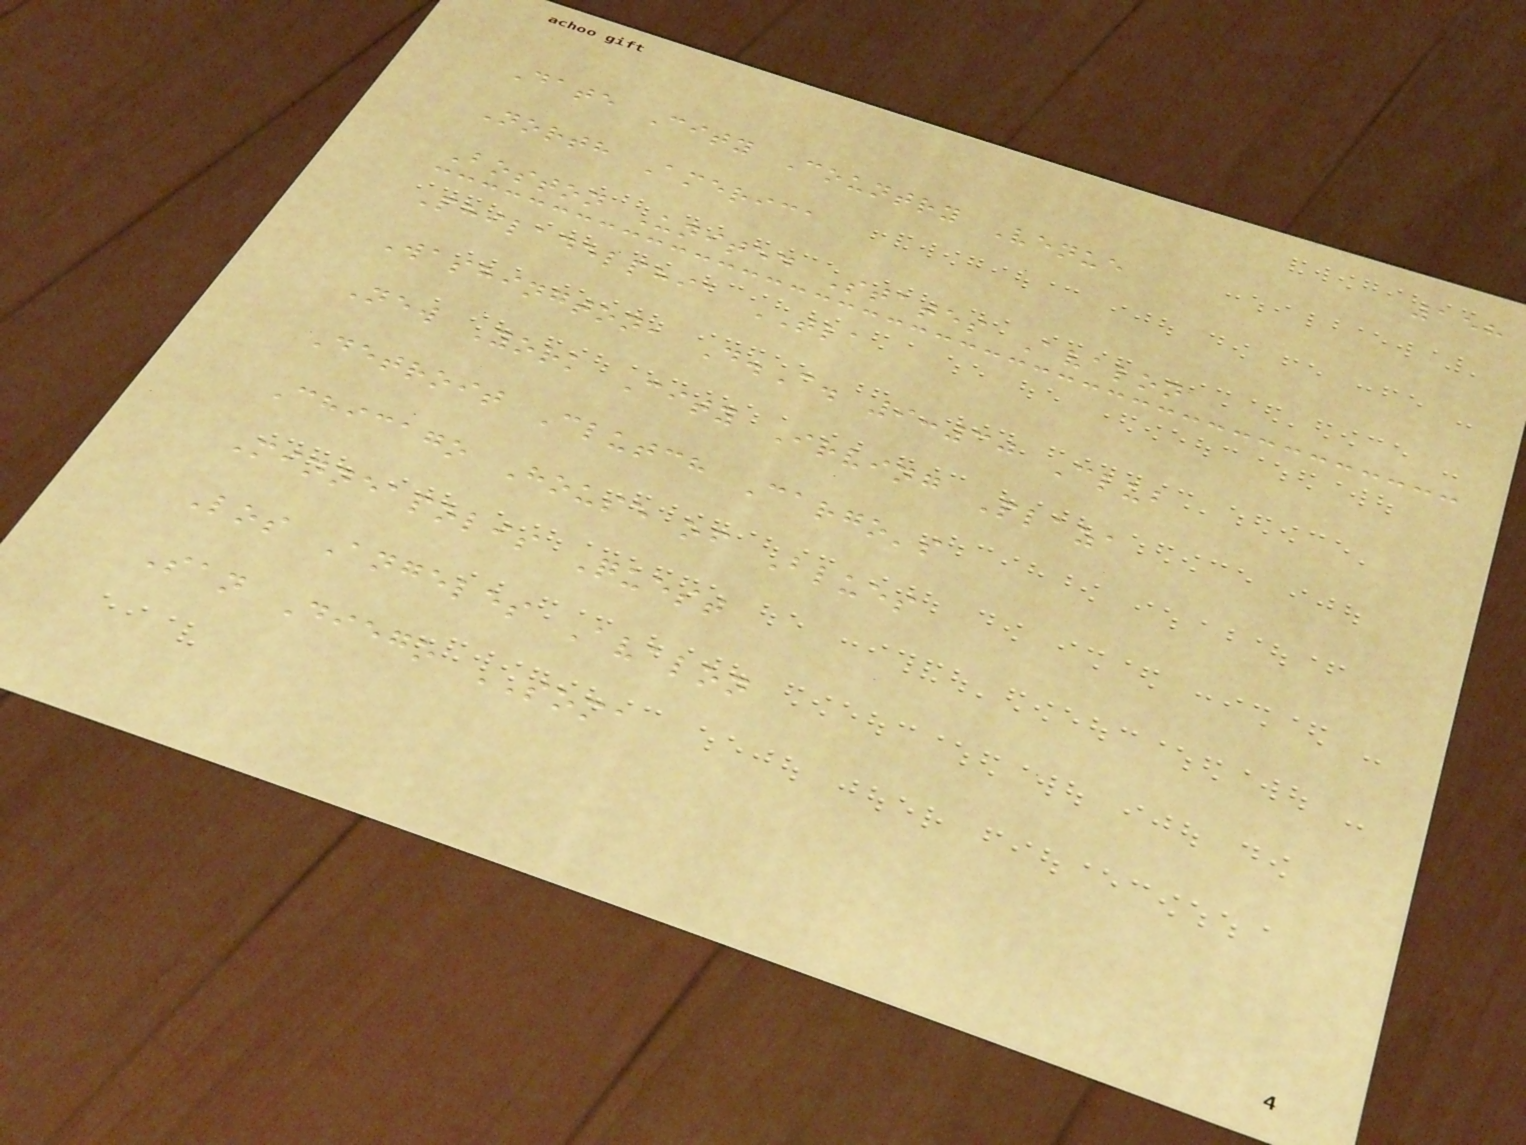158
Date City Country Venue
North America
Boston United States Avalon
Philadelphia TLA
Washington, D.C. 9:30 Club
New York City Irving Plaza
Detroit Clutch Cargo's
Chicago House of Blues
Minneapolis Quest
Los Angeles Avalon
San Diego SOMA
